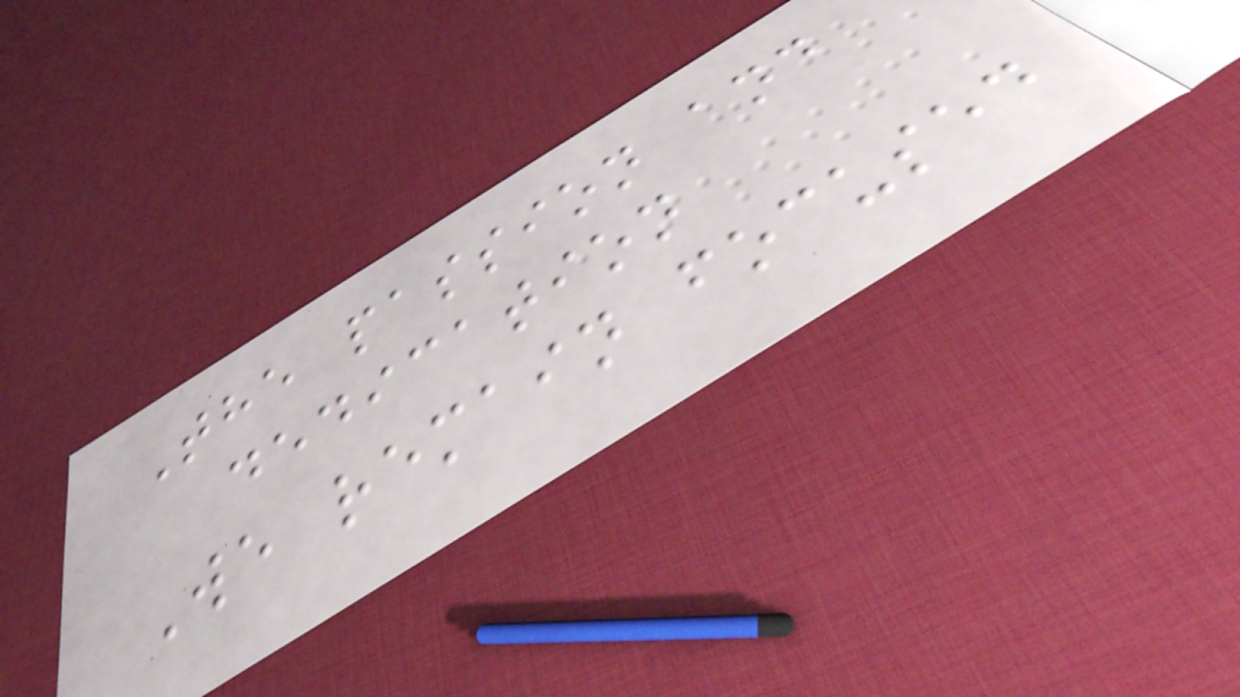The passion and
dedication
We remain focused
